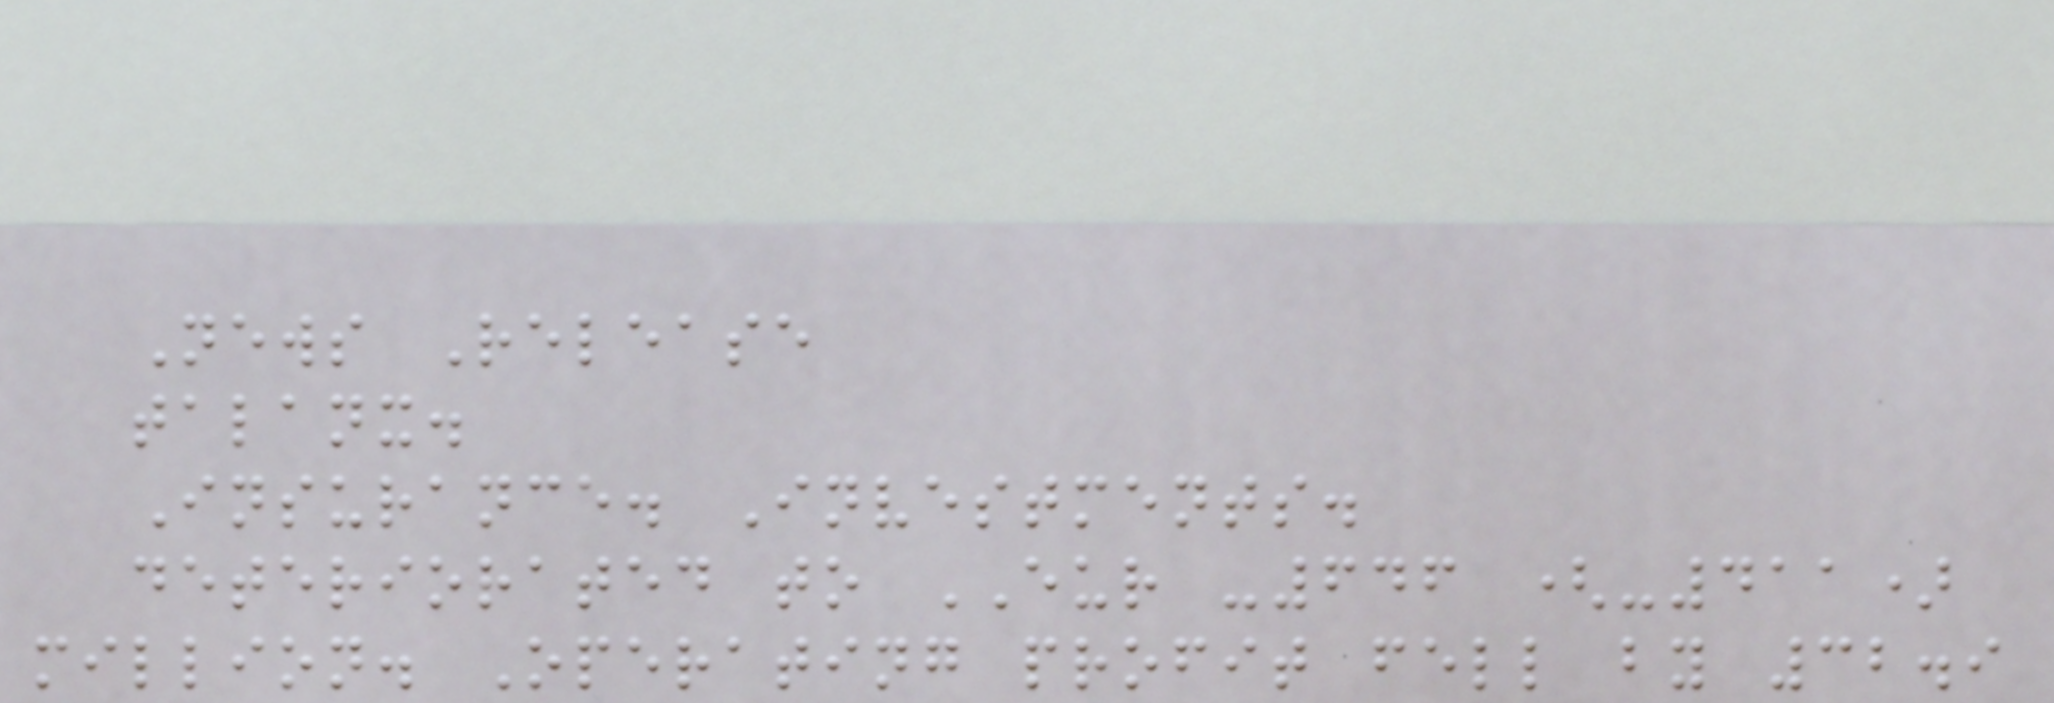News Release
talanx.
Insurance. Investments.
deteriorated to EUR -646 (-411)
million. Operating profit fell by 32.9
